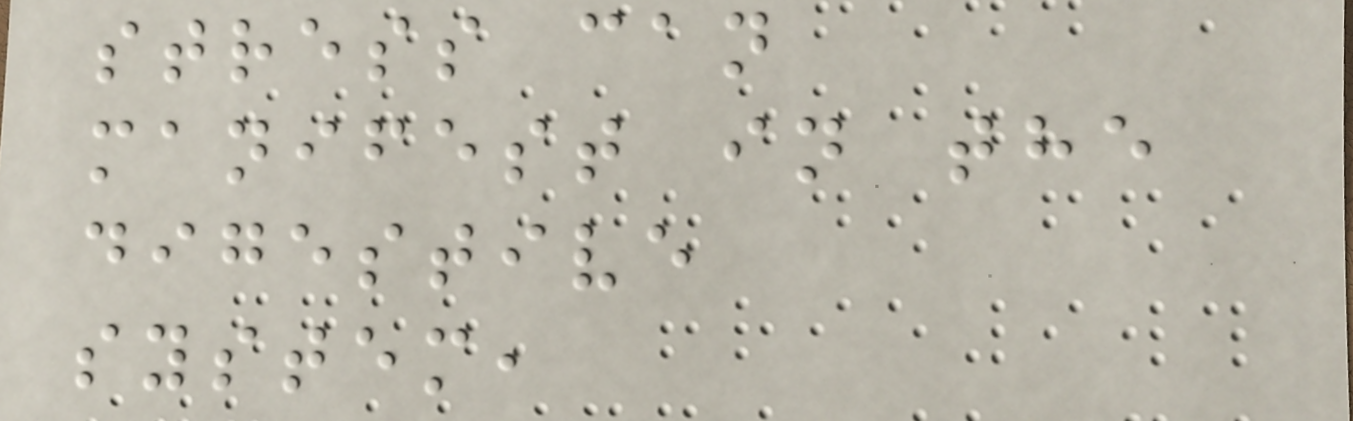stress can
manifest in the
digestive
system,
